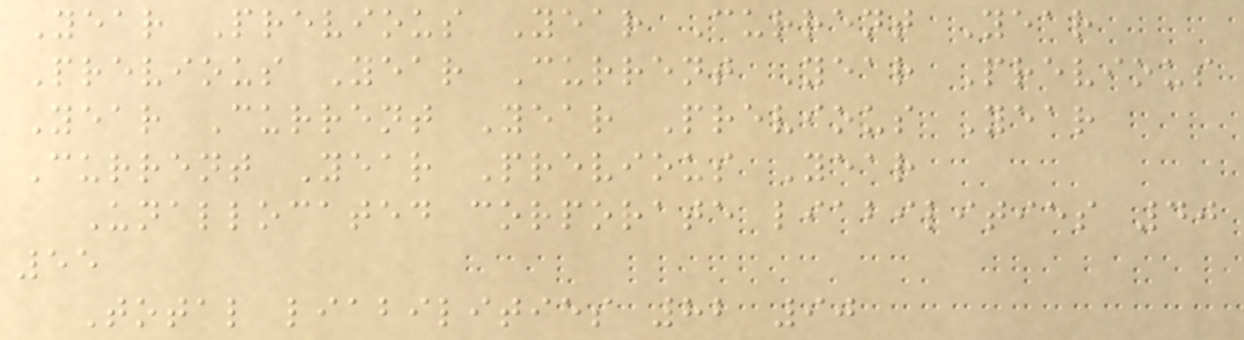Year Previous Year Current Year
Previous Year Current Year Previous
Year Current Year Previous Year
Current Year Previous Year
Unallocated corporate liabilities 40
55
Total liabilities 82 90
